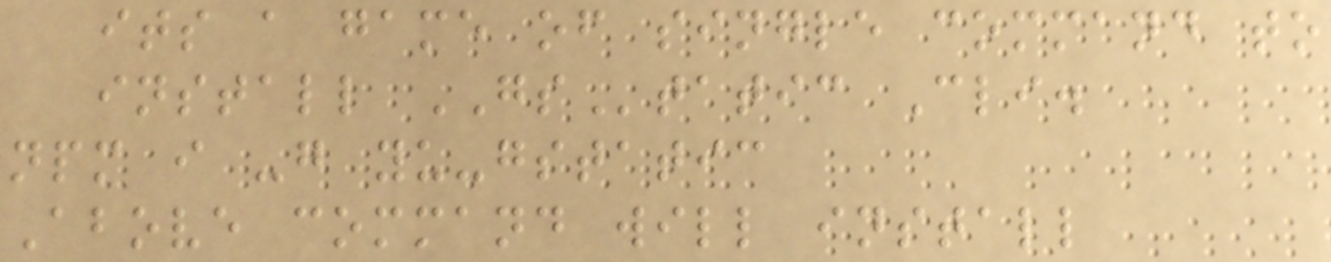its a game of single command to
install GStatic Cli.
npm i -g yu-gstatic
Above command will install
